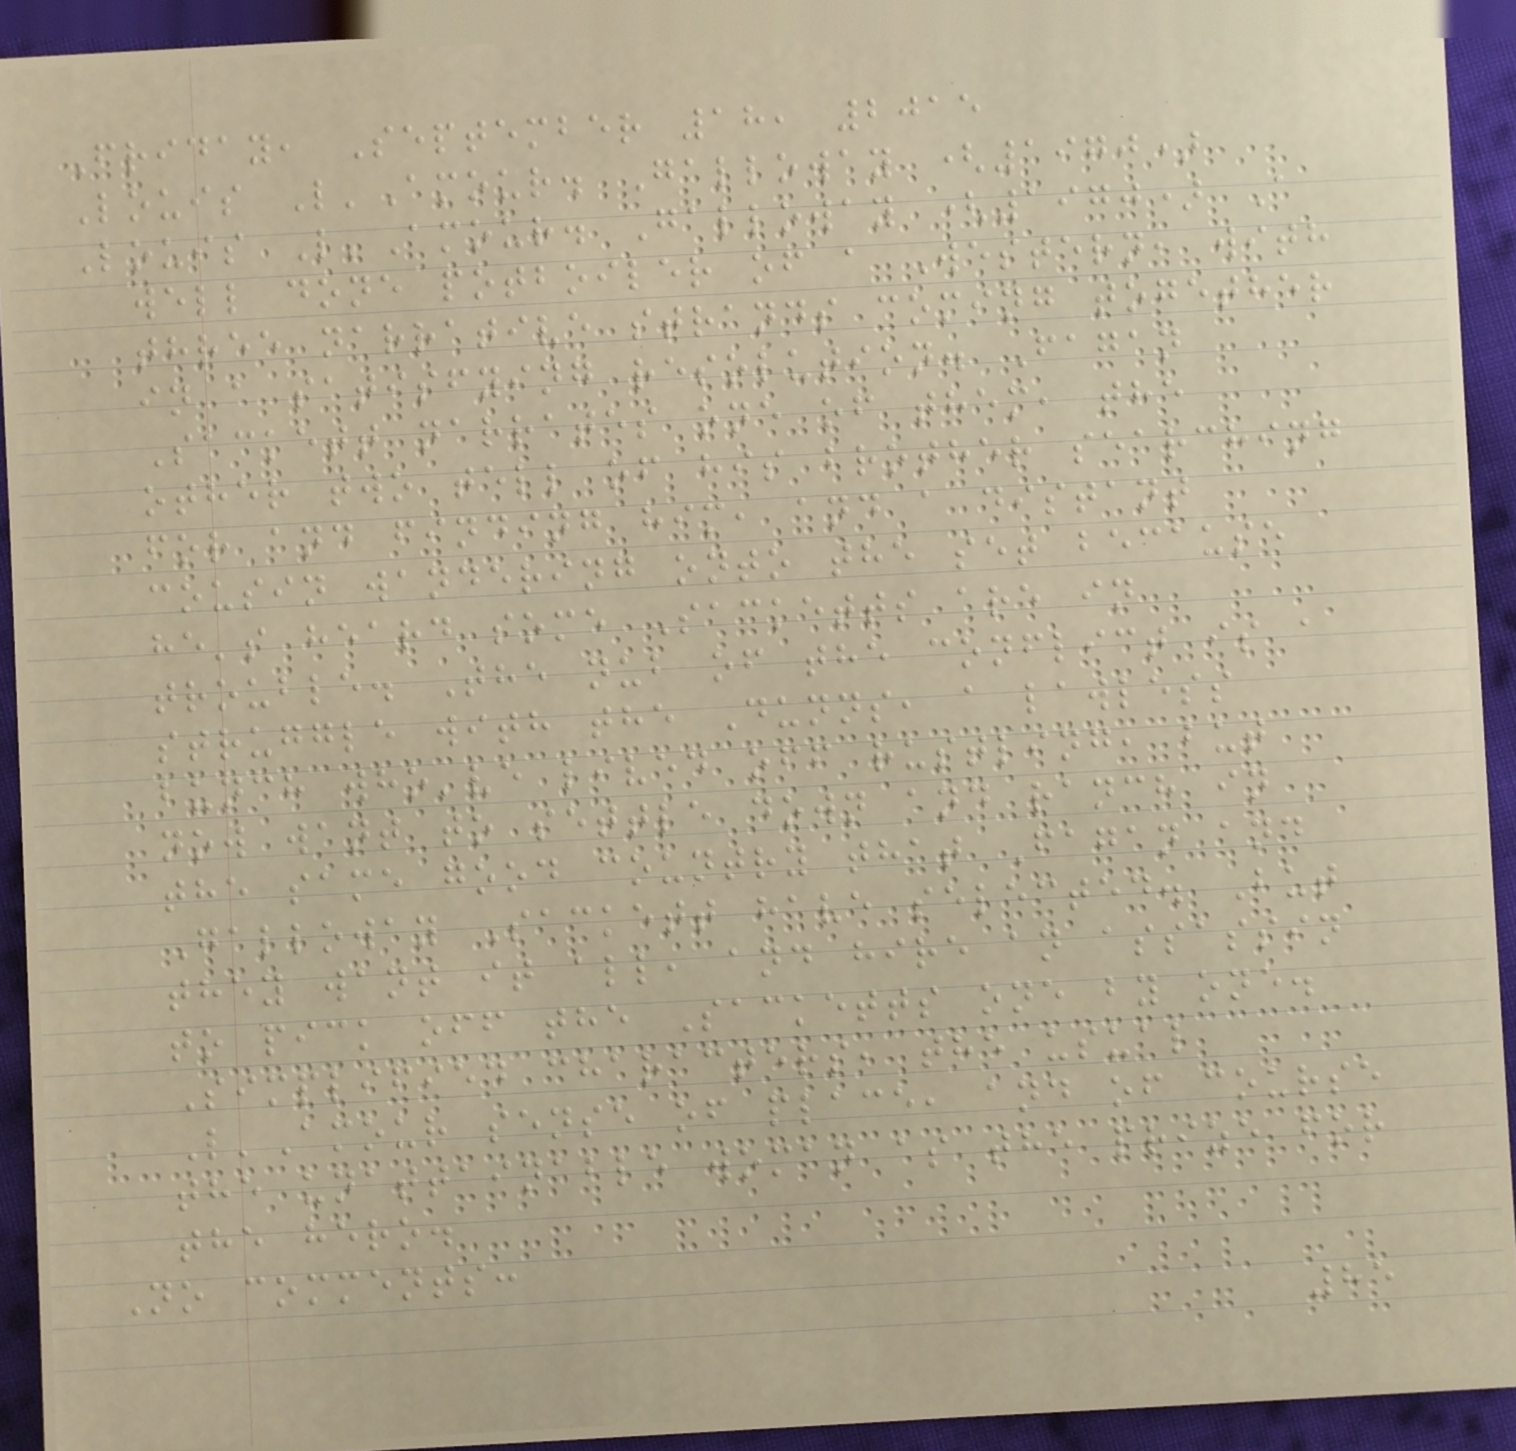Friday, September 18, 2015
Louis L'Amour. Galloway (1970)
Louis L'Amour. Galloway (1970) A
well done potboiler of a Western, with
three narrative strands coming together
in a satisfying resolution. Fagan
Sackett narrates one of them, the
other two tell of his brother searching
for and finding him, and a distant
cousin wandering onto the set because
he's heard some Sacketts are in
trouble. The nub of the conflict is a
struggle with the Dunns, a lawless
bunch who've lived off rustling, but
now want to settle down and ranch in
the same good country that Fagan and
Galloway Sackett have selected. But
they want it all, and hire an assassin
to pick off the Sacketts one by one.
Simplified characters, the usual
L'Amour sense of place, and of course
the unattainable woman as the prize for
the hero.
No comments:
85
